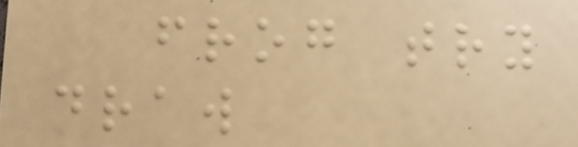frog try
draw
